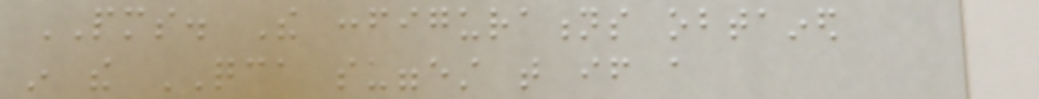PMS. The configurations obtained
in the QCA suggest that if a
